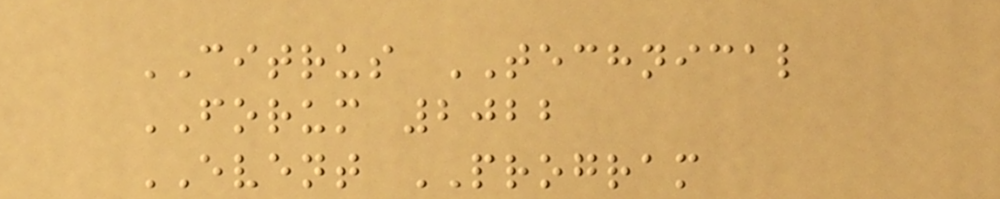CITRUS TECHNICAL
FORUM 2022
EVENT PROGRAM
